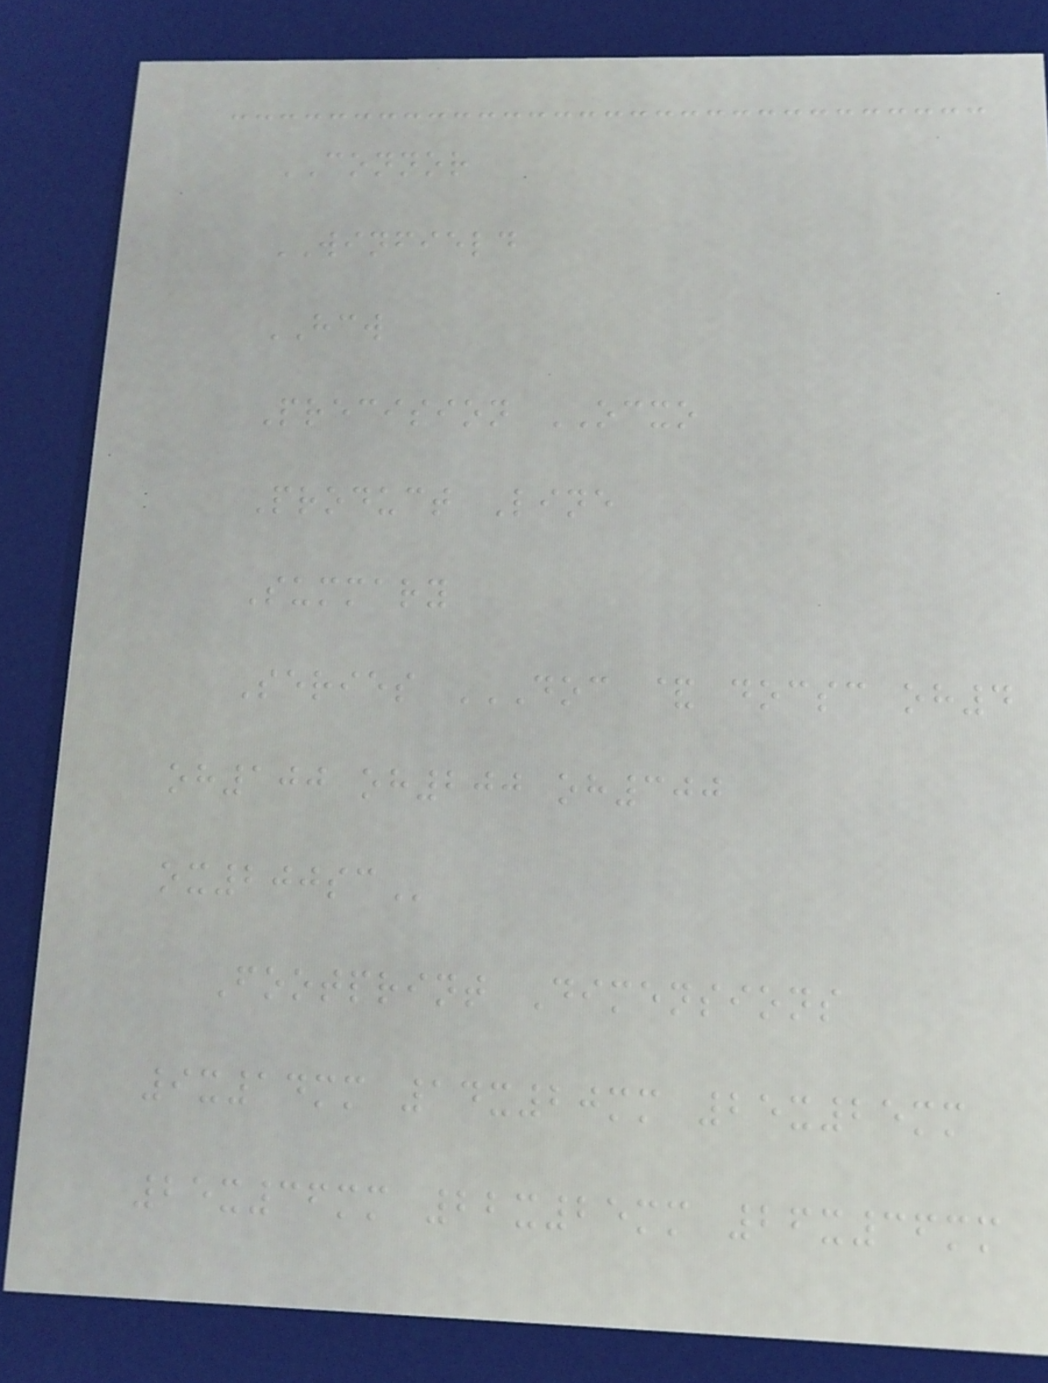CONNOR
WINFIELD
HCW
Precision OCXO
Product Line
Summary
Series DOC & DOCSC OH4
OH100 OH200 OH300
OX200SC
Footprint Dimensions
9x14mm 14x20mm 25x25mm
25x36mm 22x25mm 26x36mm
